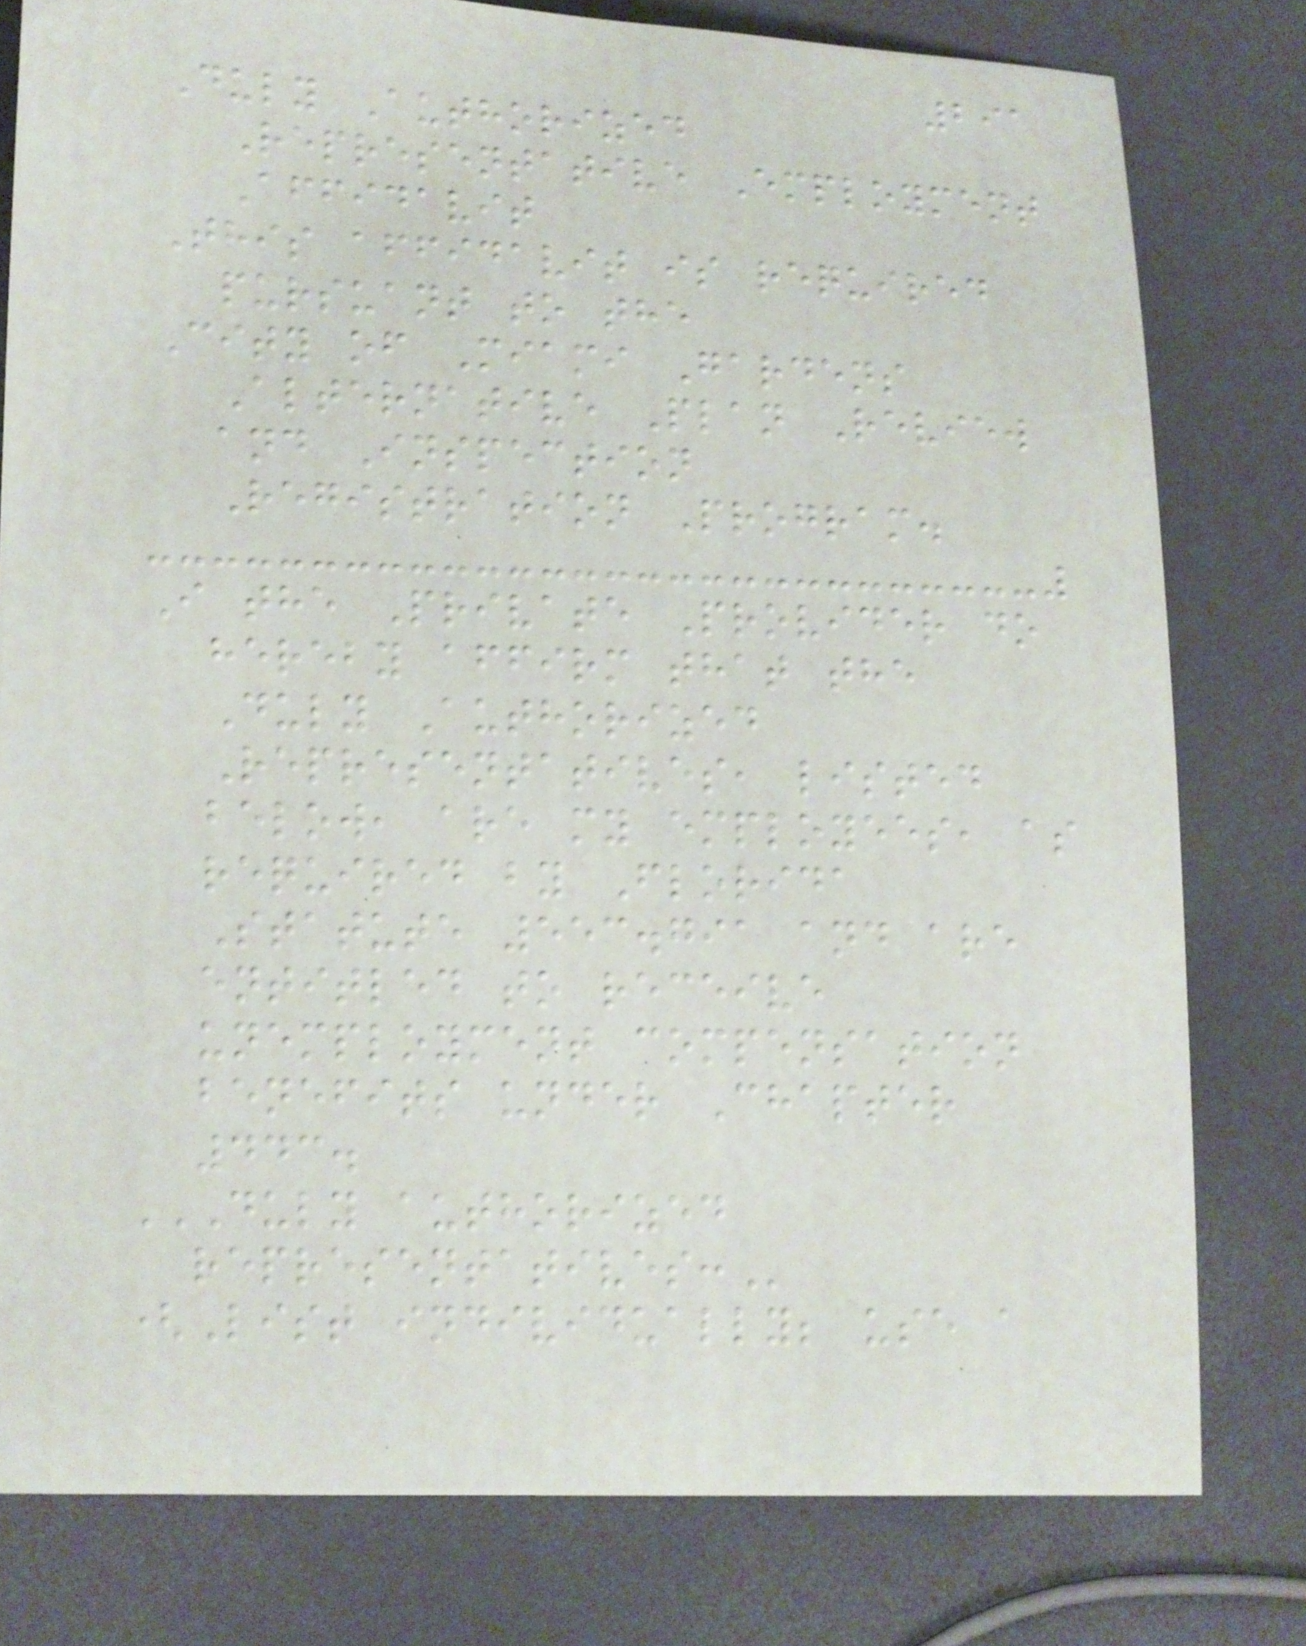291
Duly Authorized
Representative Employment
Affidavit
This affidavit is required
pursuant to the
City of Miami Gardens
Alternative Plan Review
and Inspection
Registration Program.
I the Private Provider do
hereby affirm that the
Duly Authorized
Representatives, listed
below, are my employees, as
required by Florida
Statute 553.791 and are
entitled to receive
unemployment compensation
benefits under Chapter
443.
DULY AUTHORIZED
REPRESENTATIVES:
(List individually; use a
